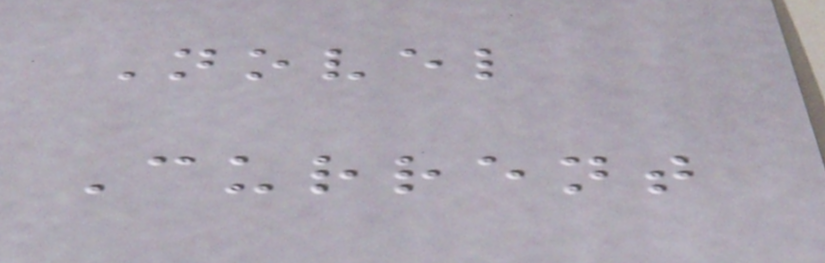Novel
Current
